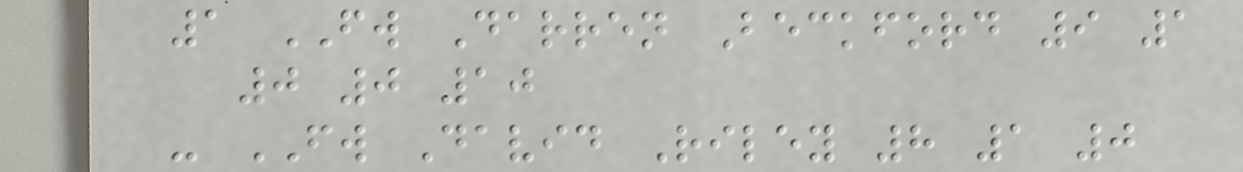1 FW Darren Beckford 9 1
0 0 10
- FW David Riley 8 1 0
